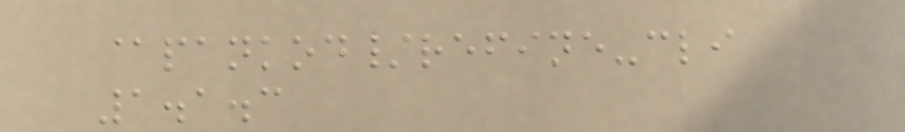@pankod/refine-cli
1.1.3
